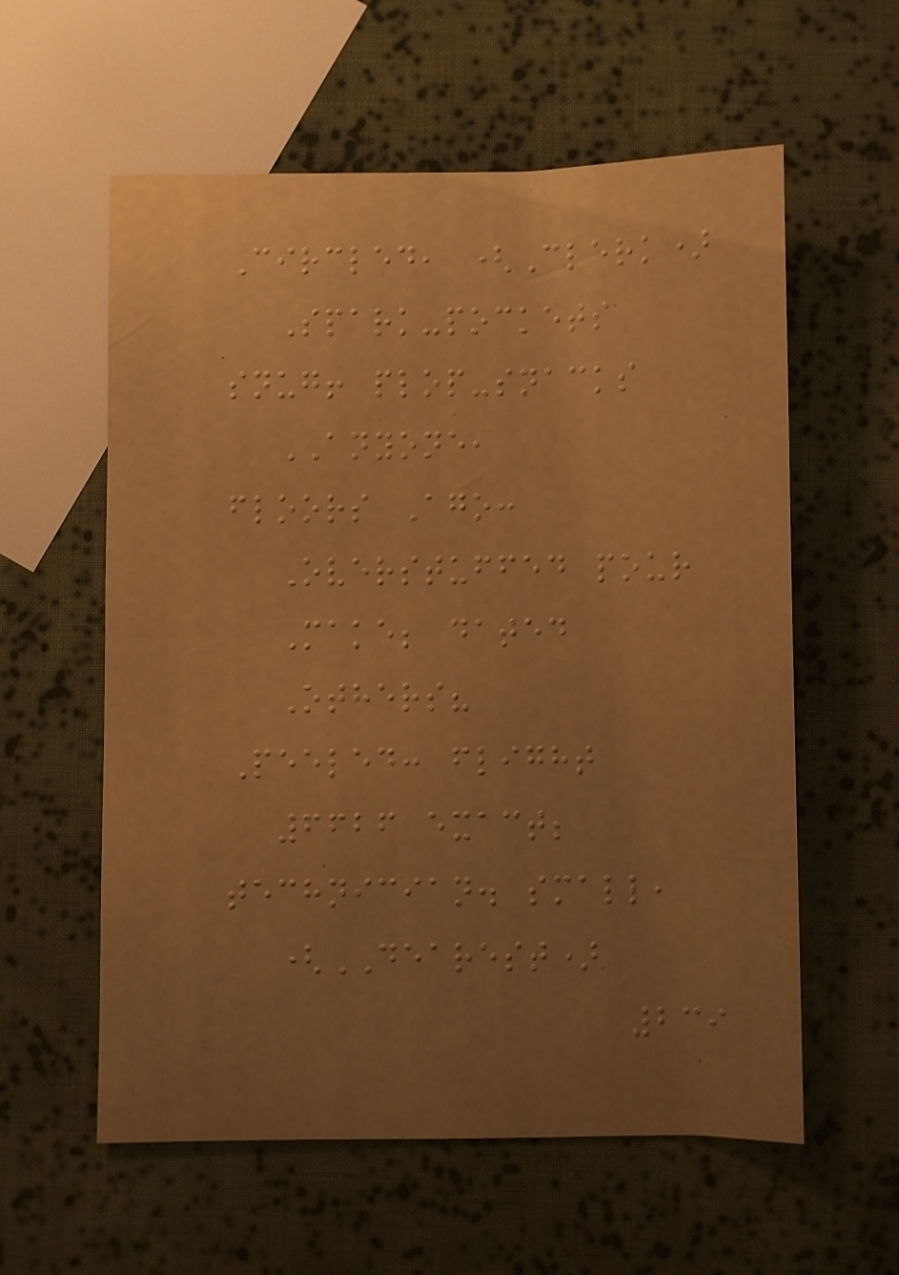Circled, (Clerk)
Spark-pockets
snug! plop-snacks
ANYONE,
floors Ago:
Overstuffed pour
Make; dated
Others?
Peeled: flight
6626 exact;
technician. small,
(DEAREST)
239
